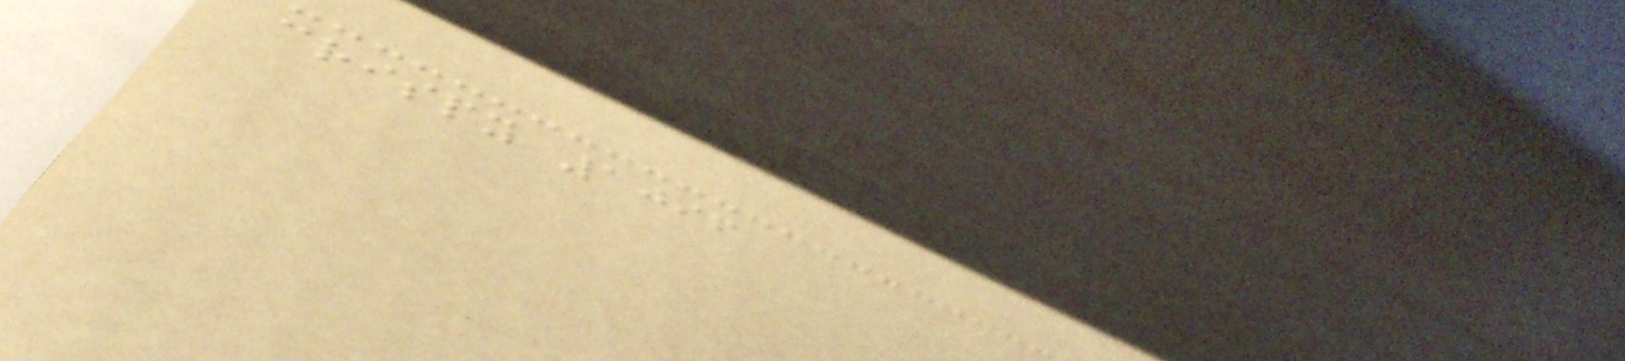crispy 1096
